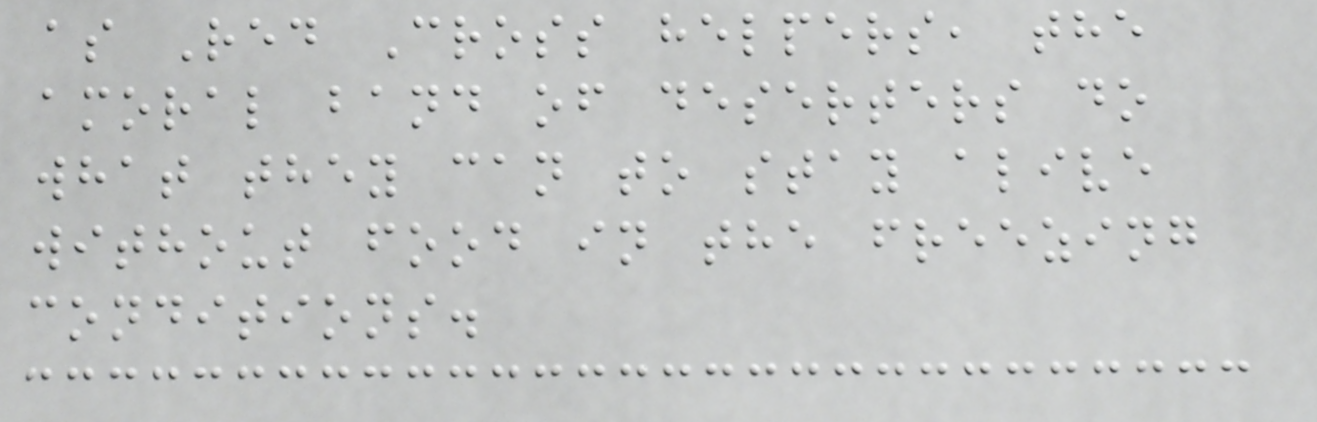as Red Cross helpers, the
amoral band of deserters do
what they can to stay alive
without food in the freezing
conditions.
